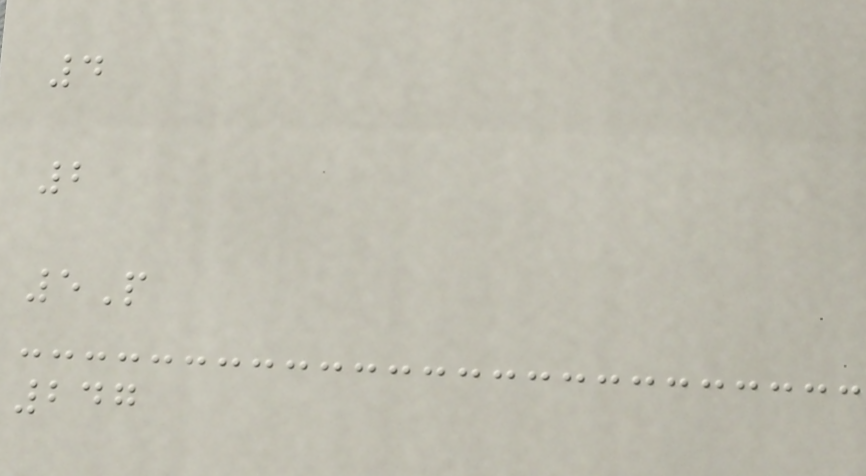4
2
5P
247
